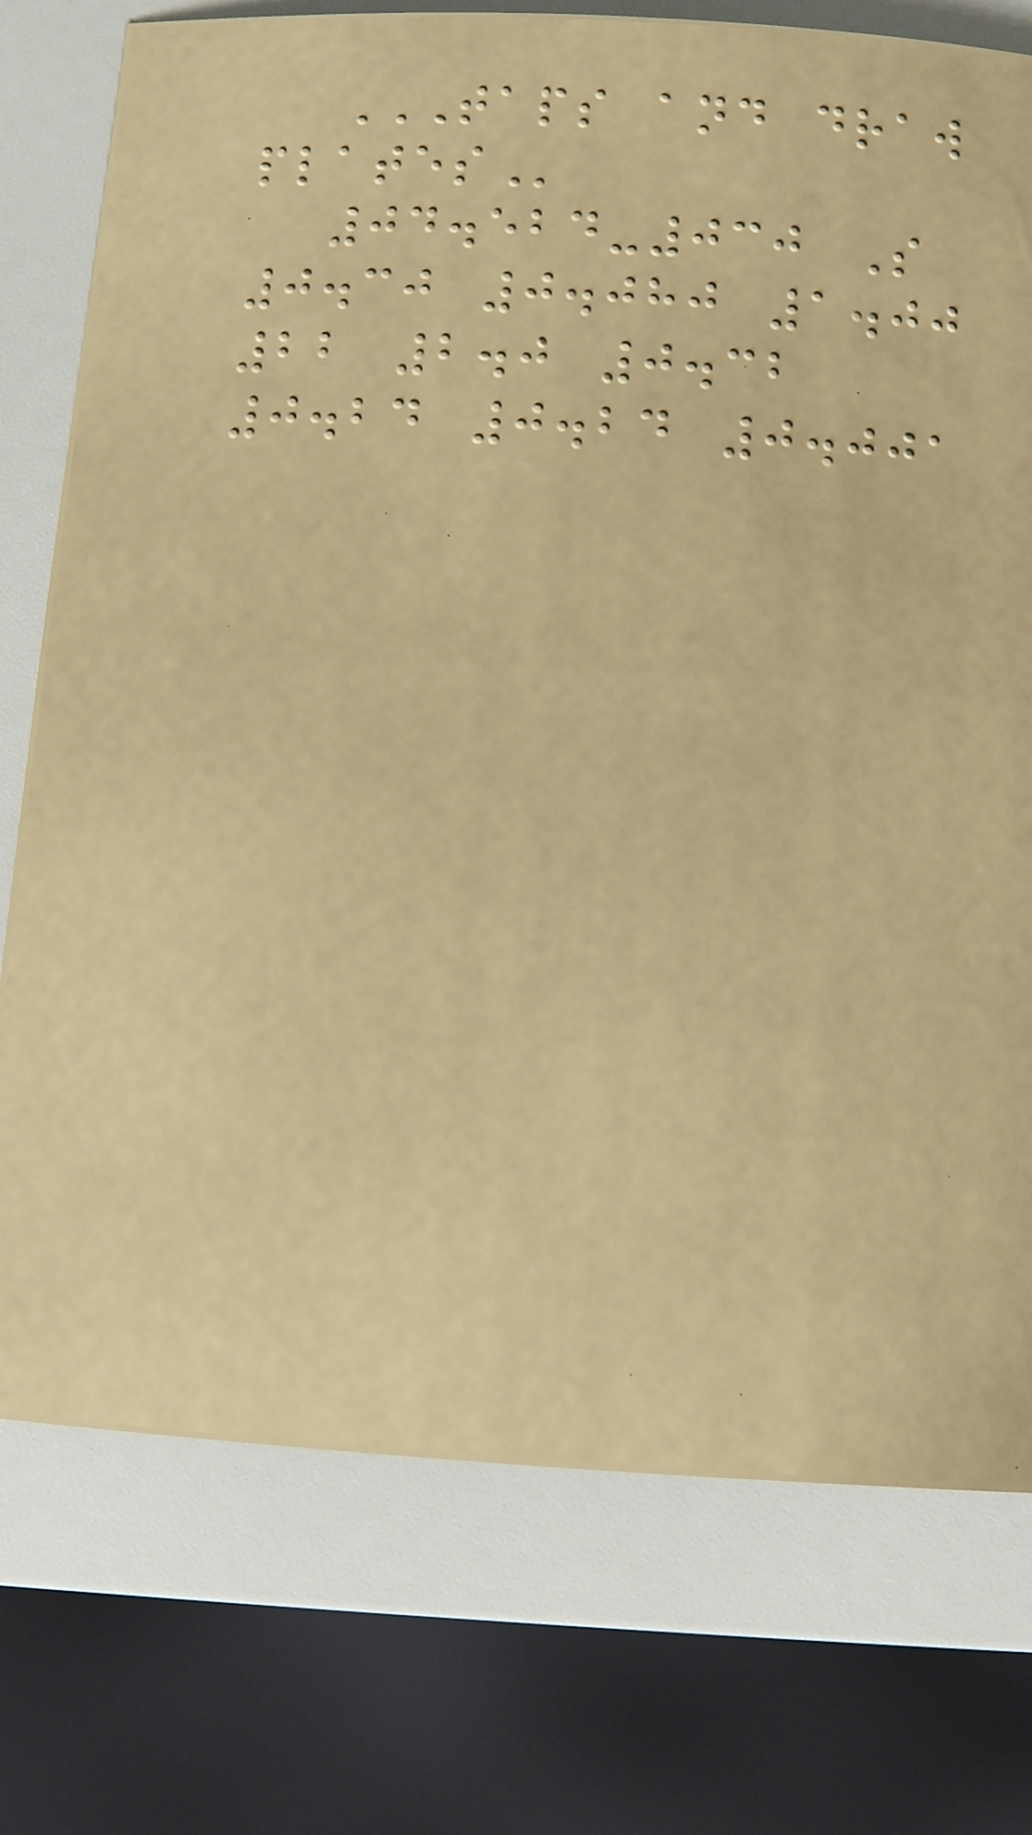TAPS AND DRAW
PLATES
04.524-030 S
0.30 0.080 1.00
22 2.0 0.32
0.24 0.24 0.001
